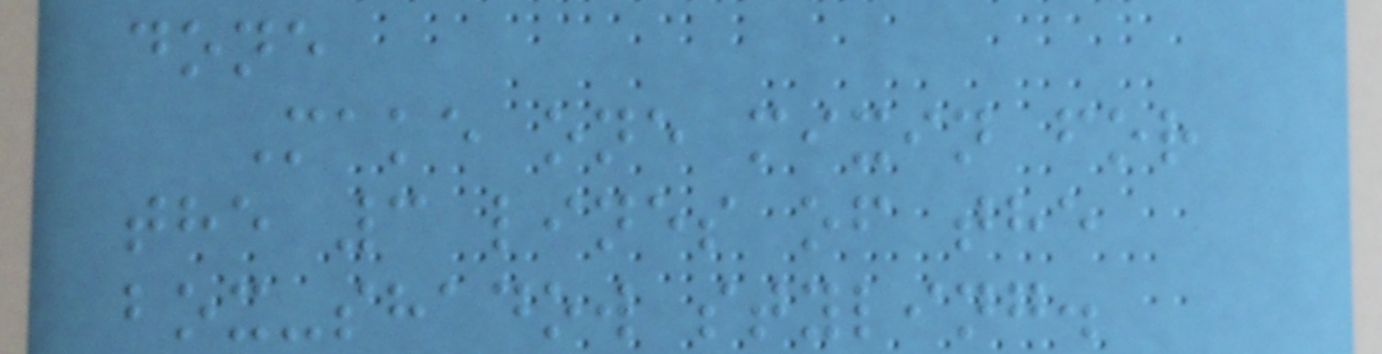done
Make one mixin for
the 3 lines of the
box-shadow styling.
